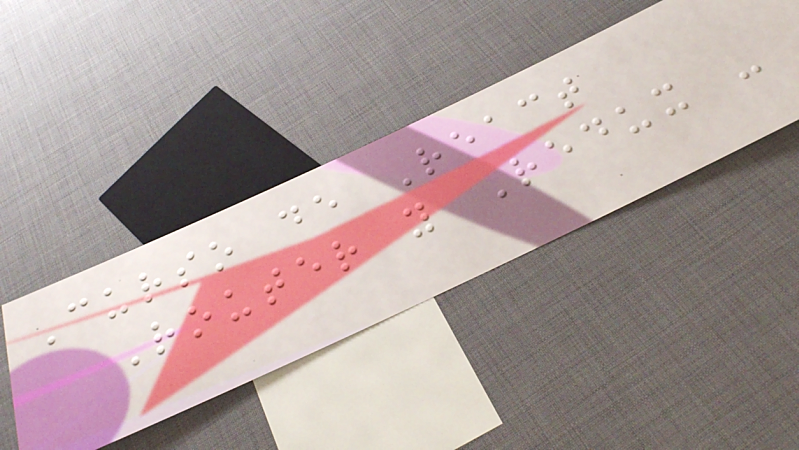Curso de React
Router y Redux -
